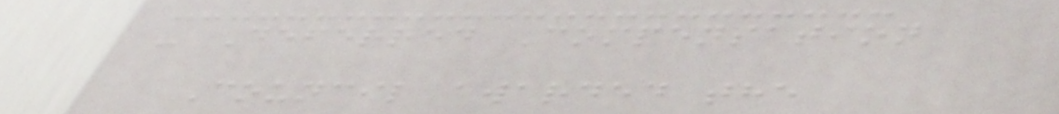- Deferred Compensation
Council awarded the
